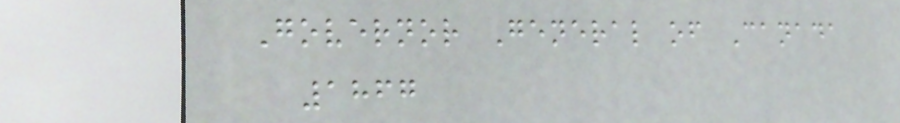Governor General of Canada
1867
